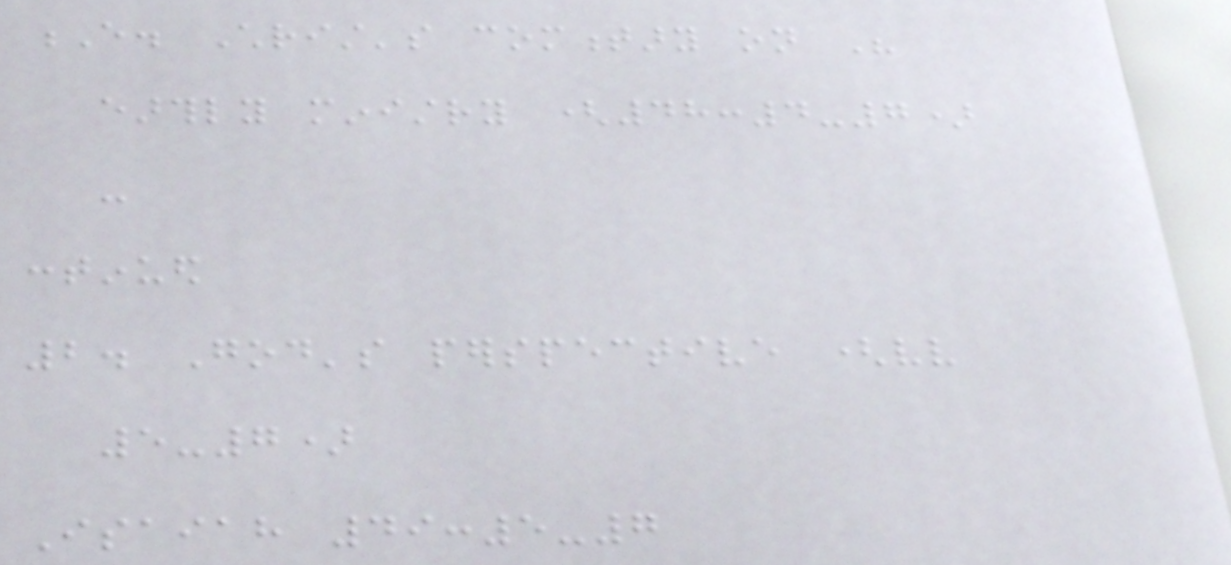E. Christ's commentary on His
earthly ministry (48:4-7)
-
continued
2. God's perspective (vv
5-7)
Isaiah 49:5-7
